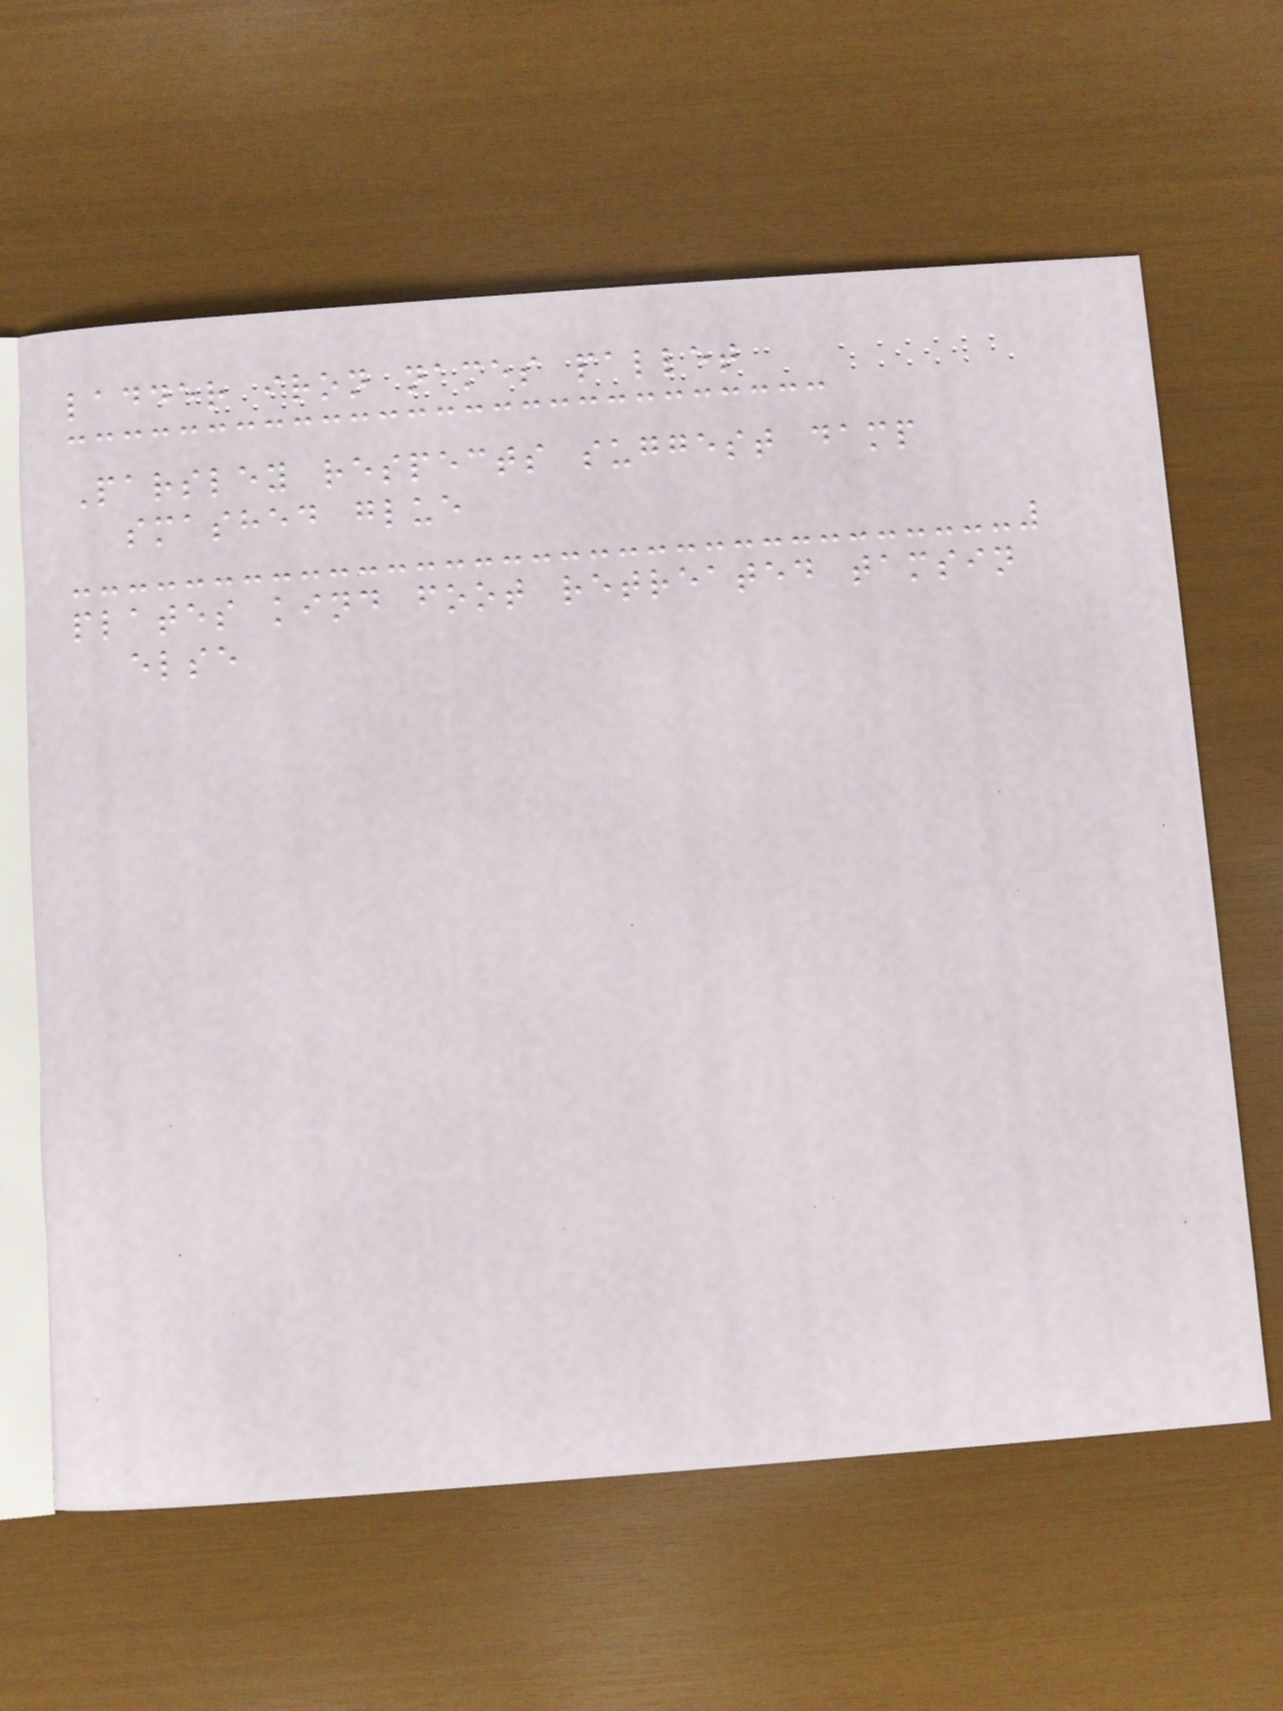ladder iron names pallet
Parsley respects suggest damp
smashed glue
plates kind foot retreated tamsin
else
